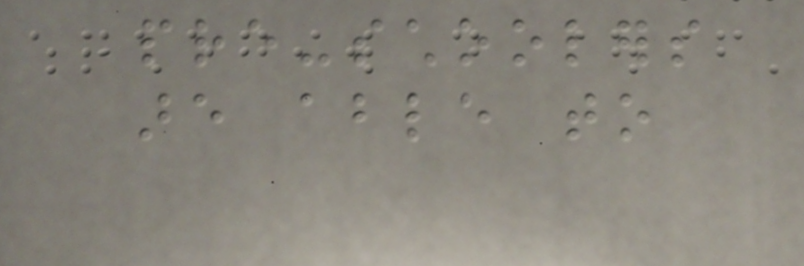pre-schoolers
are able to
